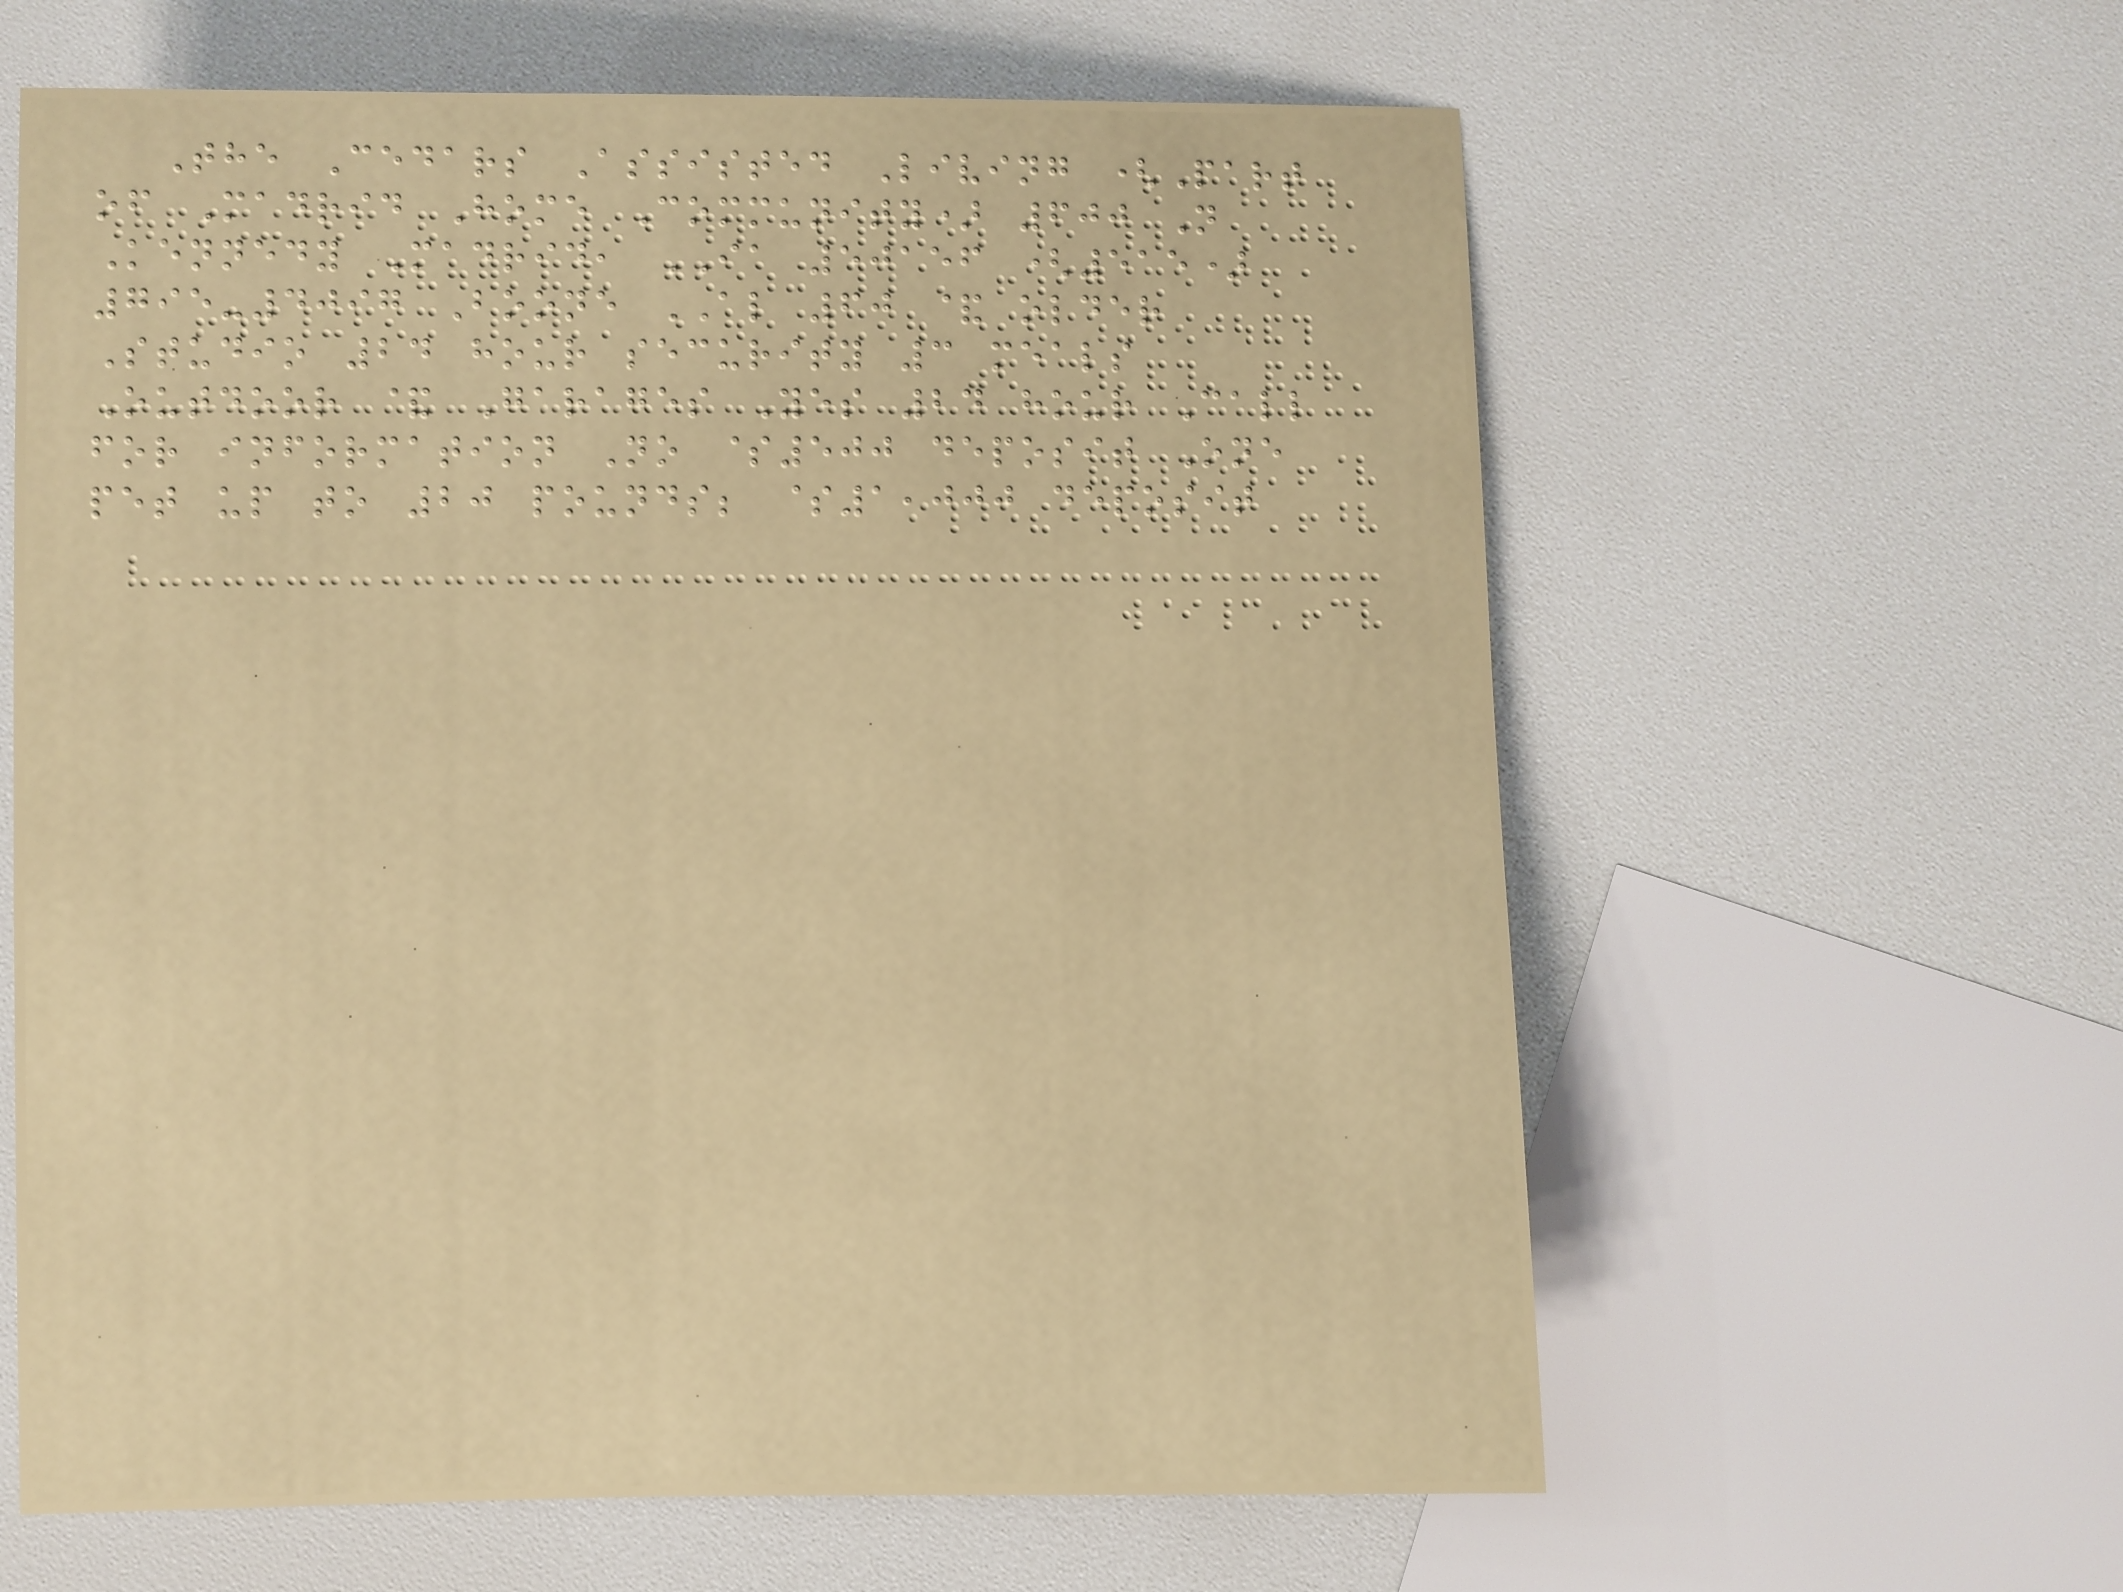The Cedars Assisted Living (Part
of Madrid Home Community) 600 N
Kennedy Madrid, IA 50156 (515)
795-4097 Boone AL 60 & older
Studio 24 hour security 3 meals
Outdoor & Garages Yes 24 hour Call
for information No $500 deposit One
pet up to 20 pounds; $1,000 deposit
